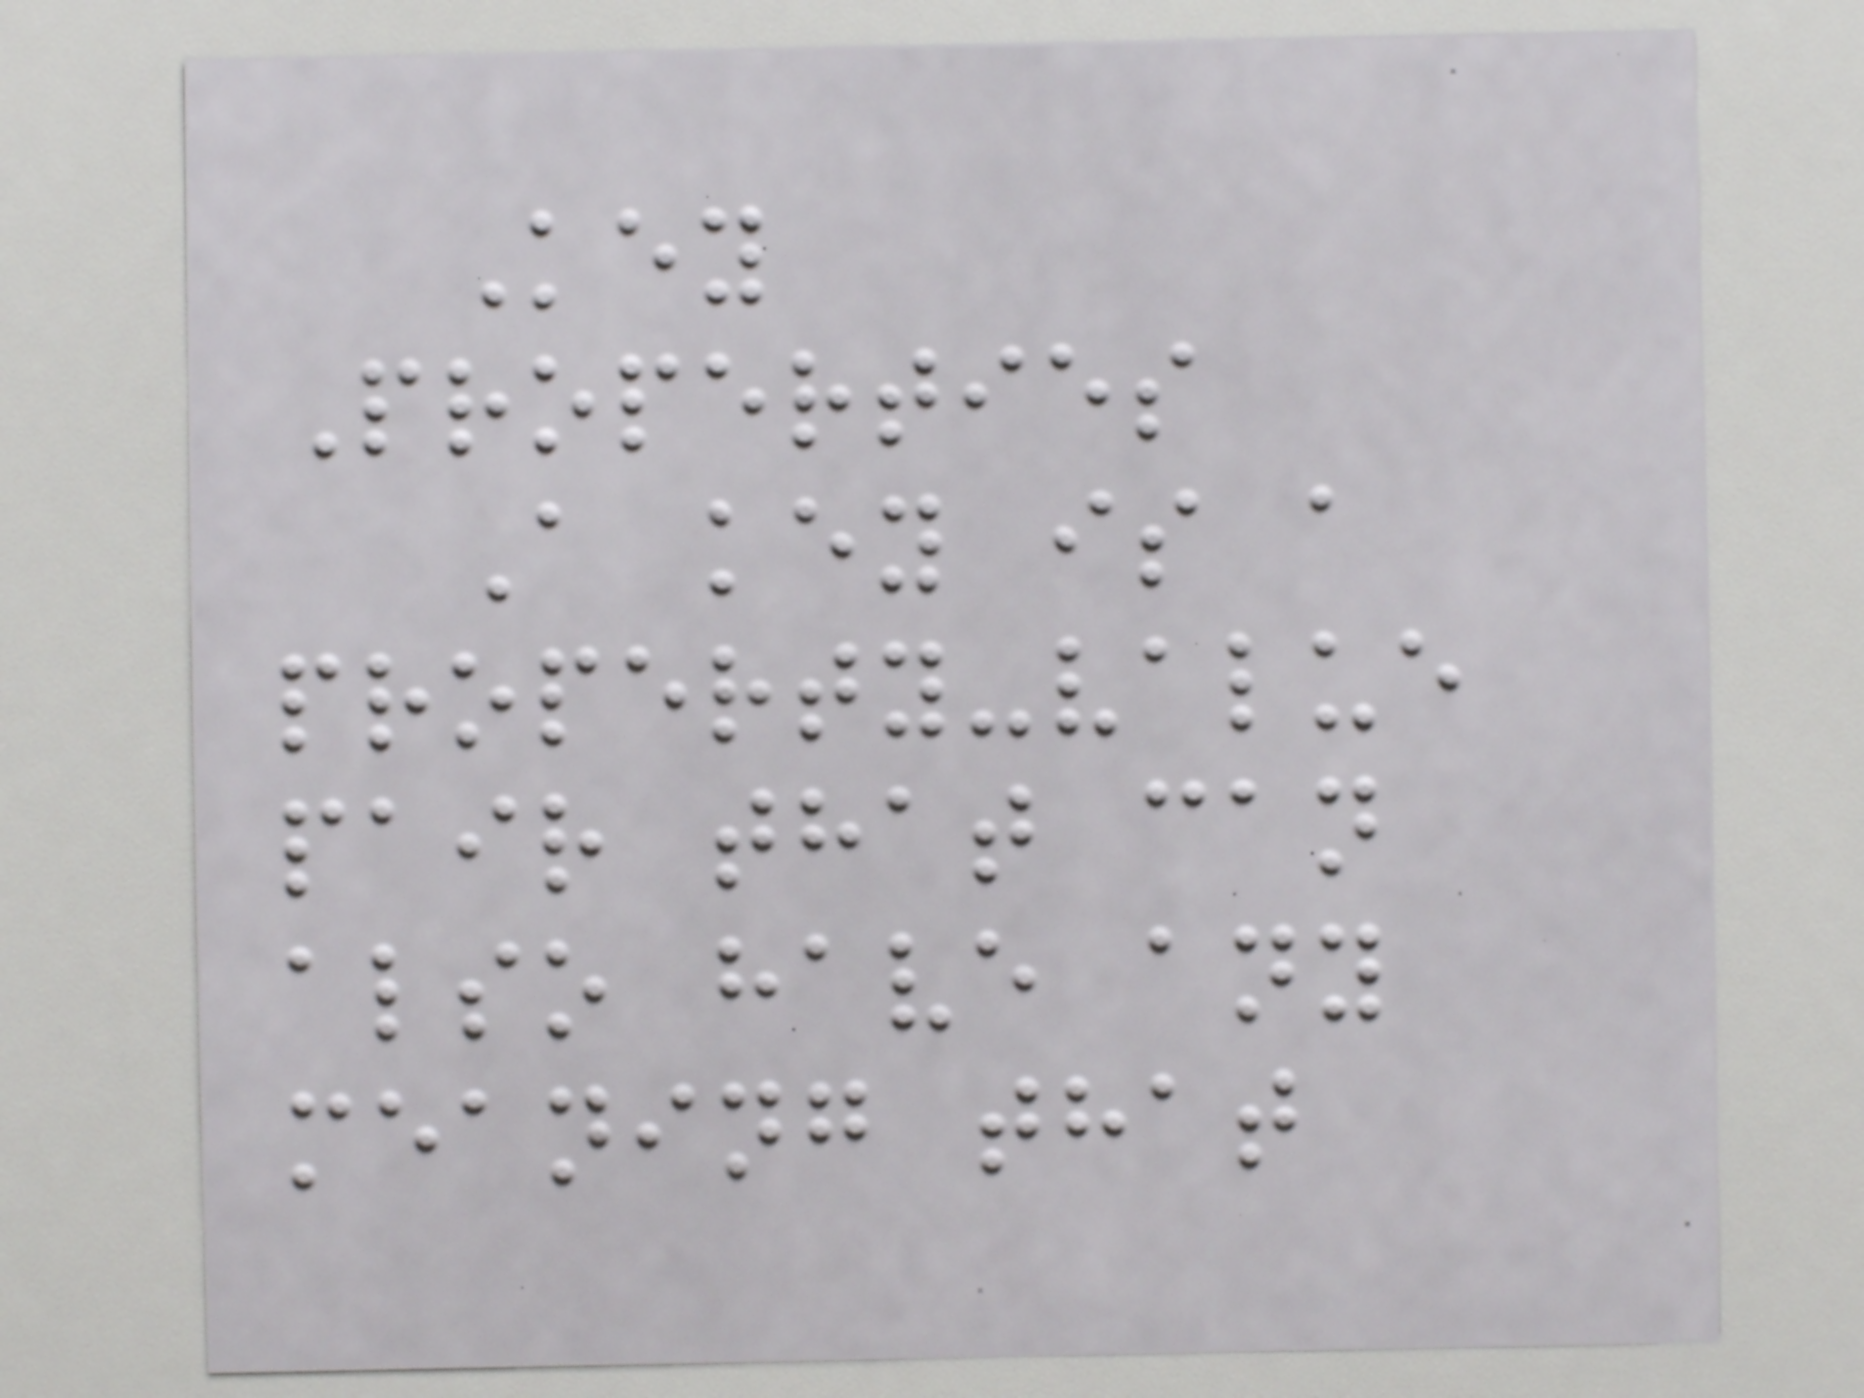Key
Properties
A key is a
property-value
pair that can
also have any
meaning that
